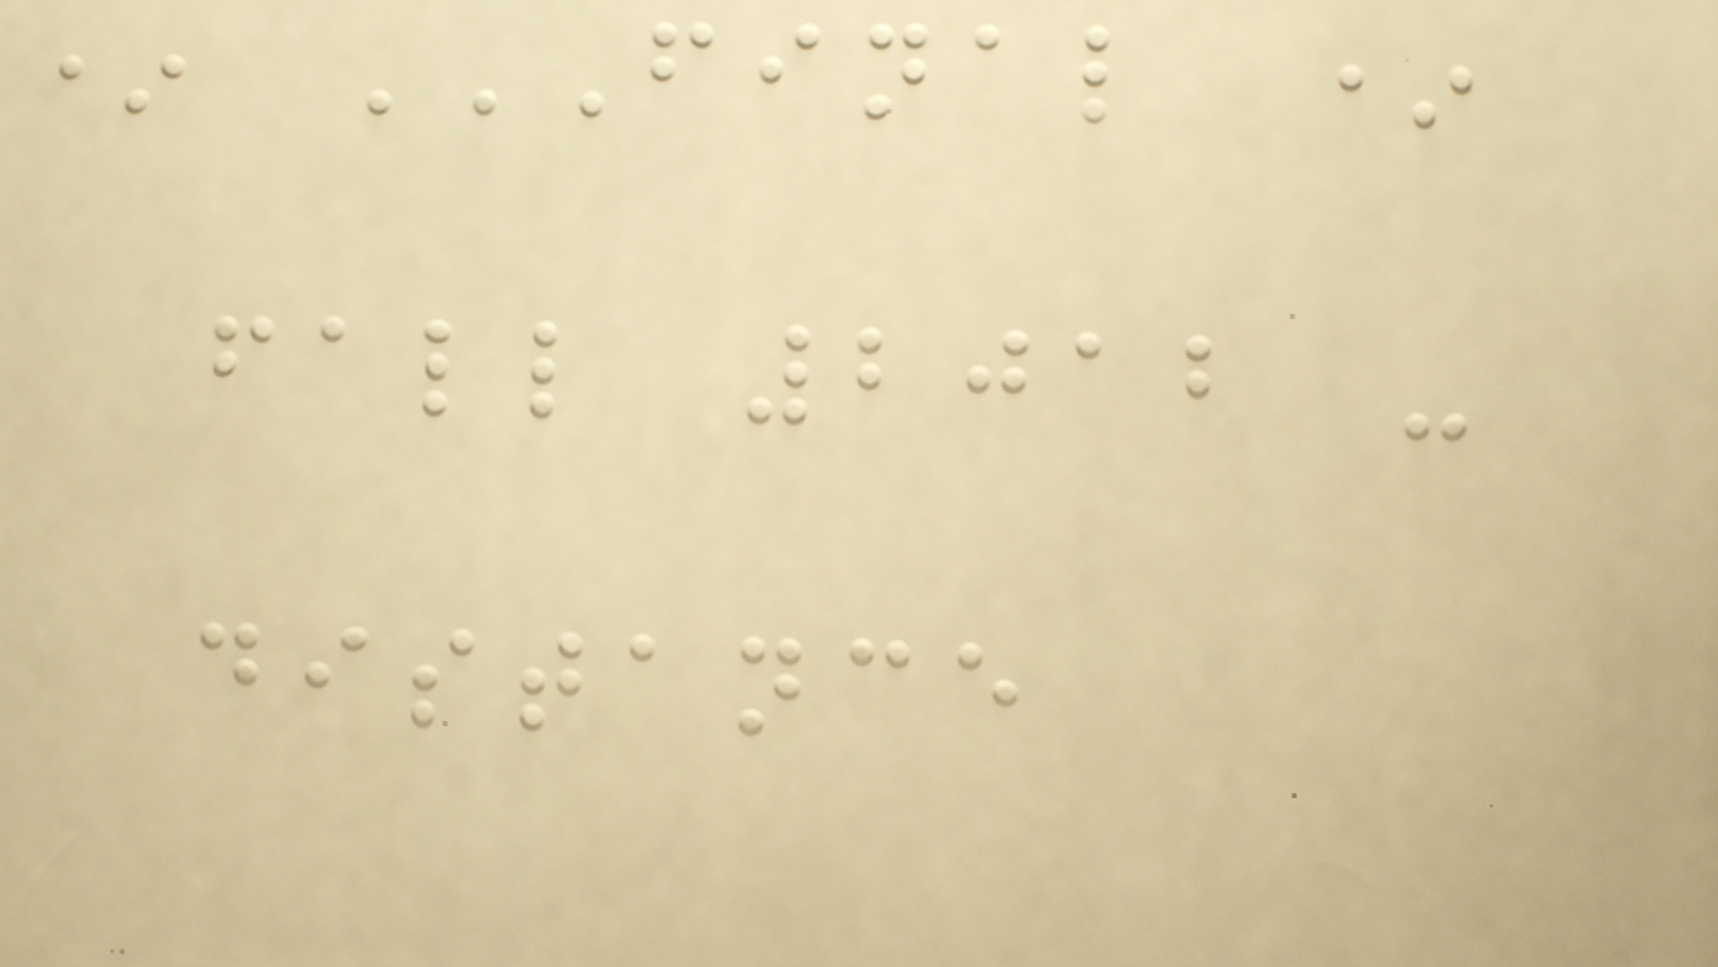* FINAL *
FALL 2012 -
DISTANCE
